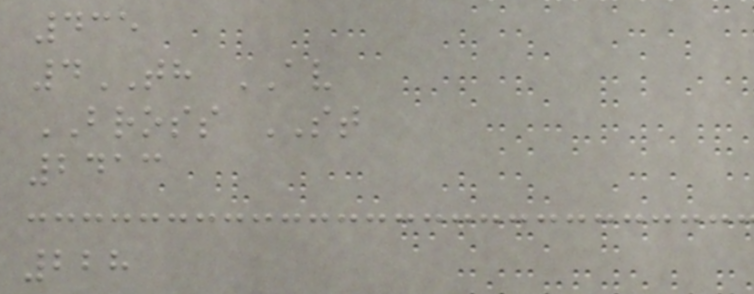435
4TH AV
BROSS ST
2413
228
